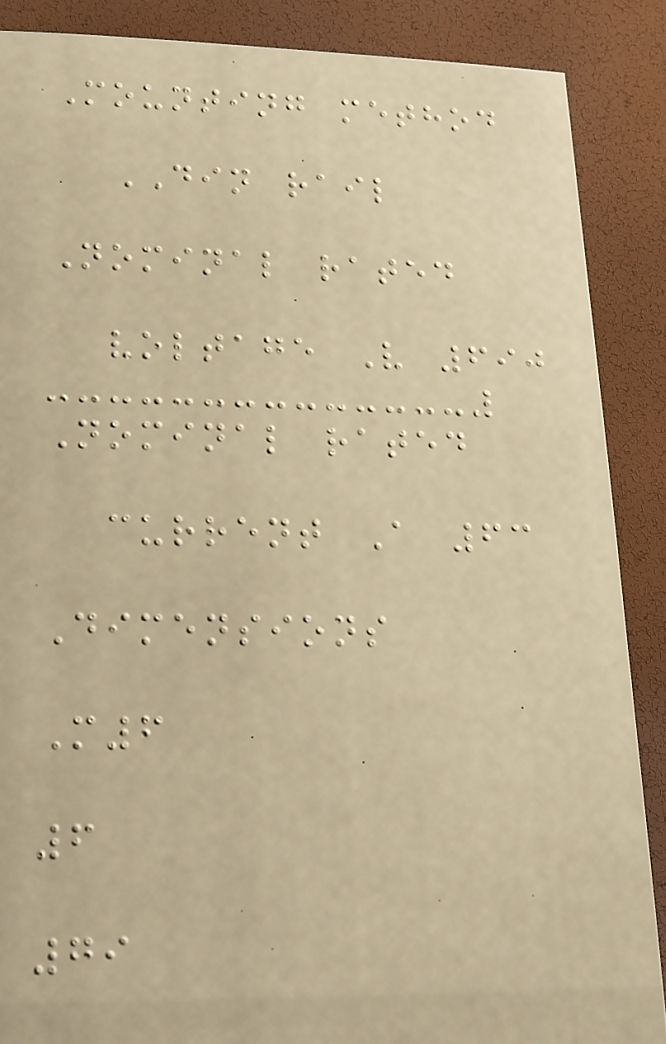Mounting method
DIN rail
Nominal rated
voltage V 690
Nominal rated
current A 63
Dimensions
M6
6
79
